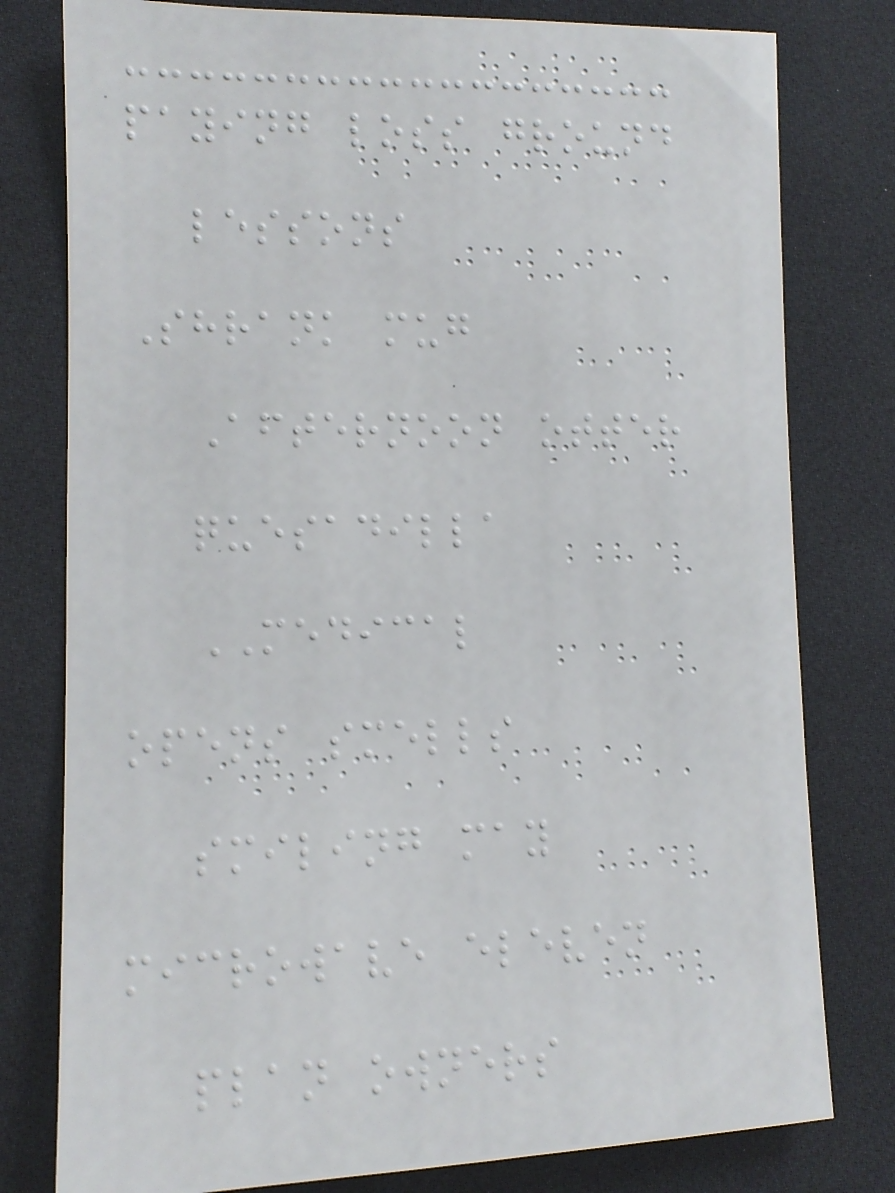paying loss ground
lessons
Shrank mug
Afternoon otter
quesadilla
MEDICAL
opens smells
smiling may
microwave eleven
plan owners
